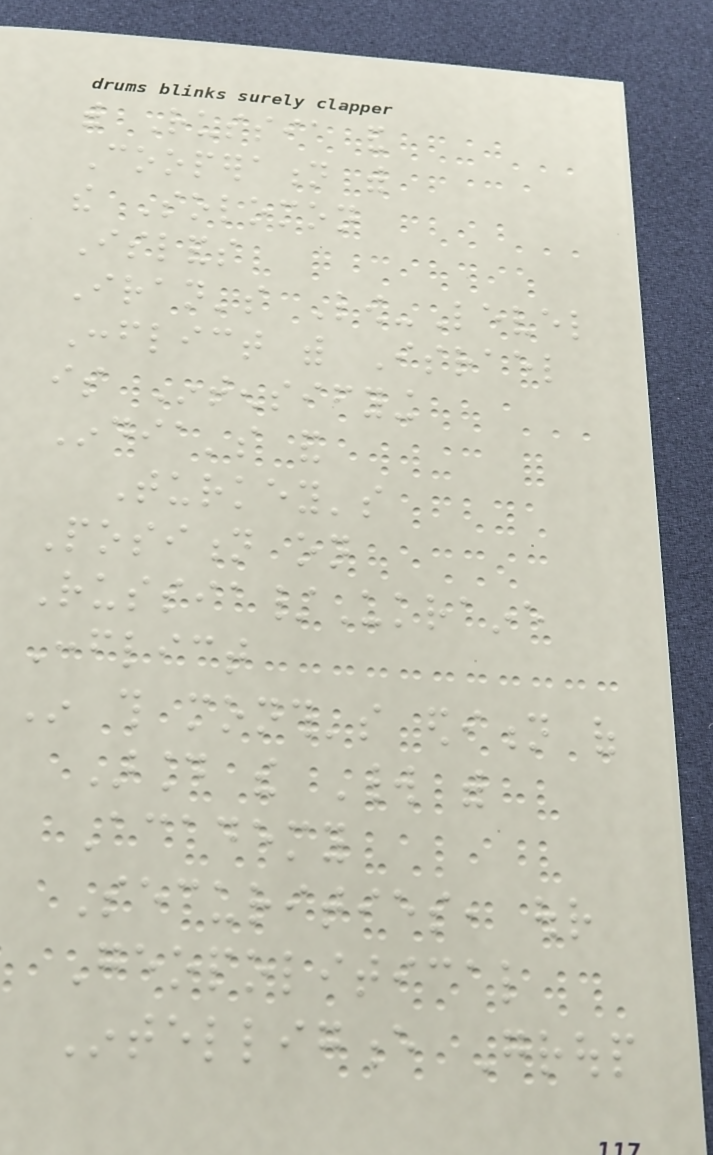with Russia and
Cooperation with
the Solomon
Islands
Iran's Low-Level
Conflict with Israel
is Intensifying
India's and
Turkey's
Position on
Russia/Ukraine
Conflict
In this month's edition of
Around the World with
Academy
Securities, our
Geopolitical
Intelligence Group
